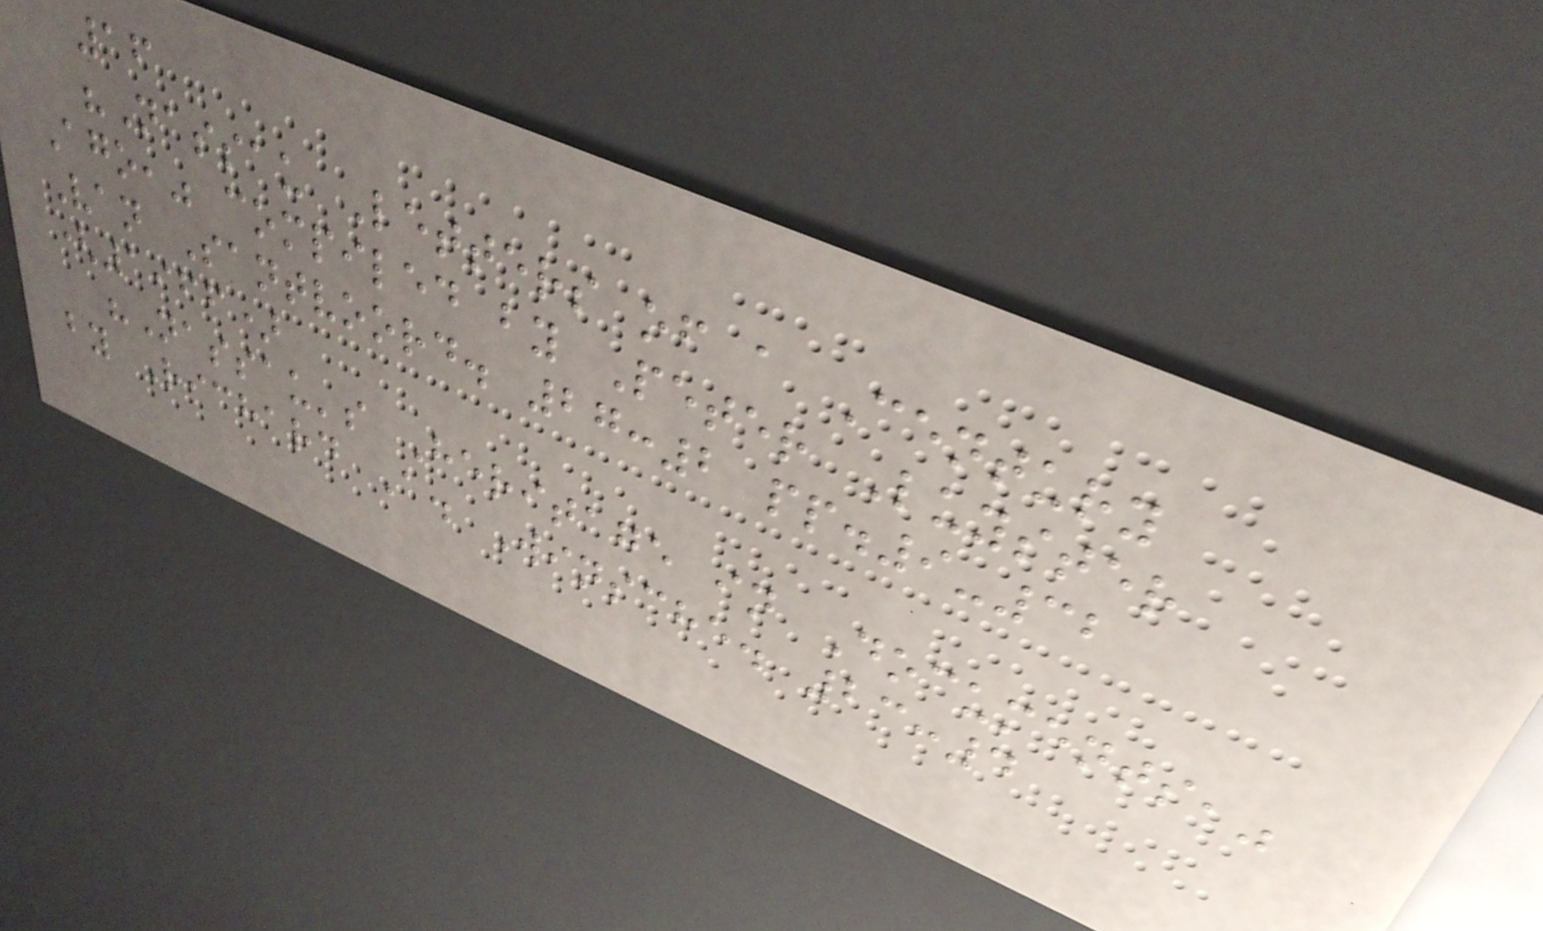16
"Nassau Letters of a Century
Ago," compiled by Peter Luyster
Van Santvoord. 27:2 pp.9-32
(1966)
"Nassau's Heritage in Documents,"
by Richard A. Winsche. 23:4
